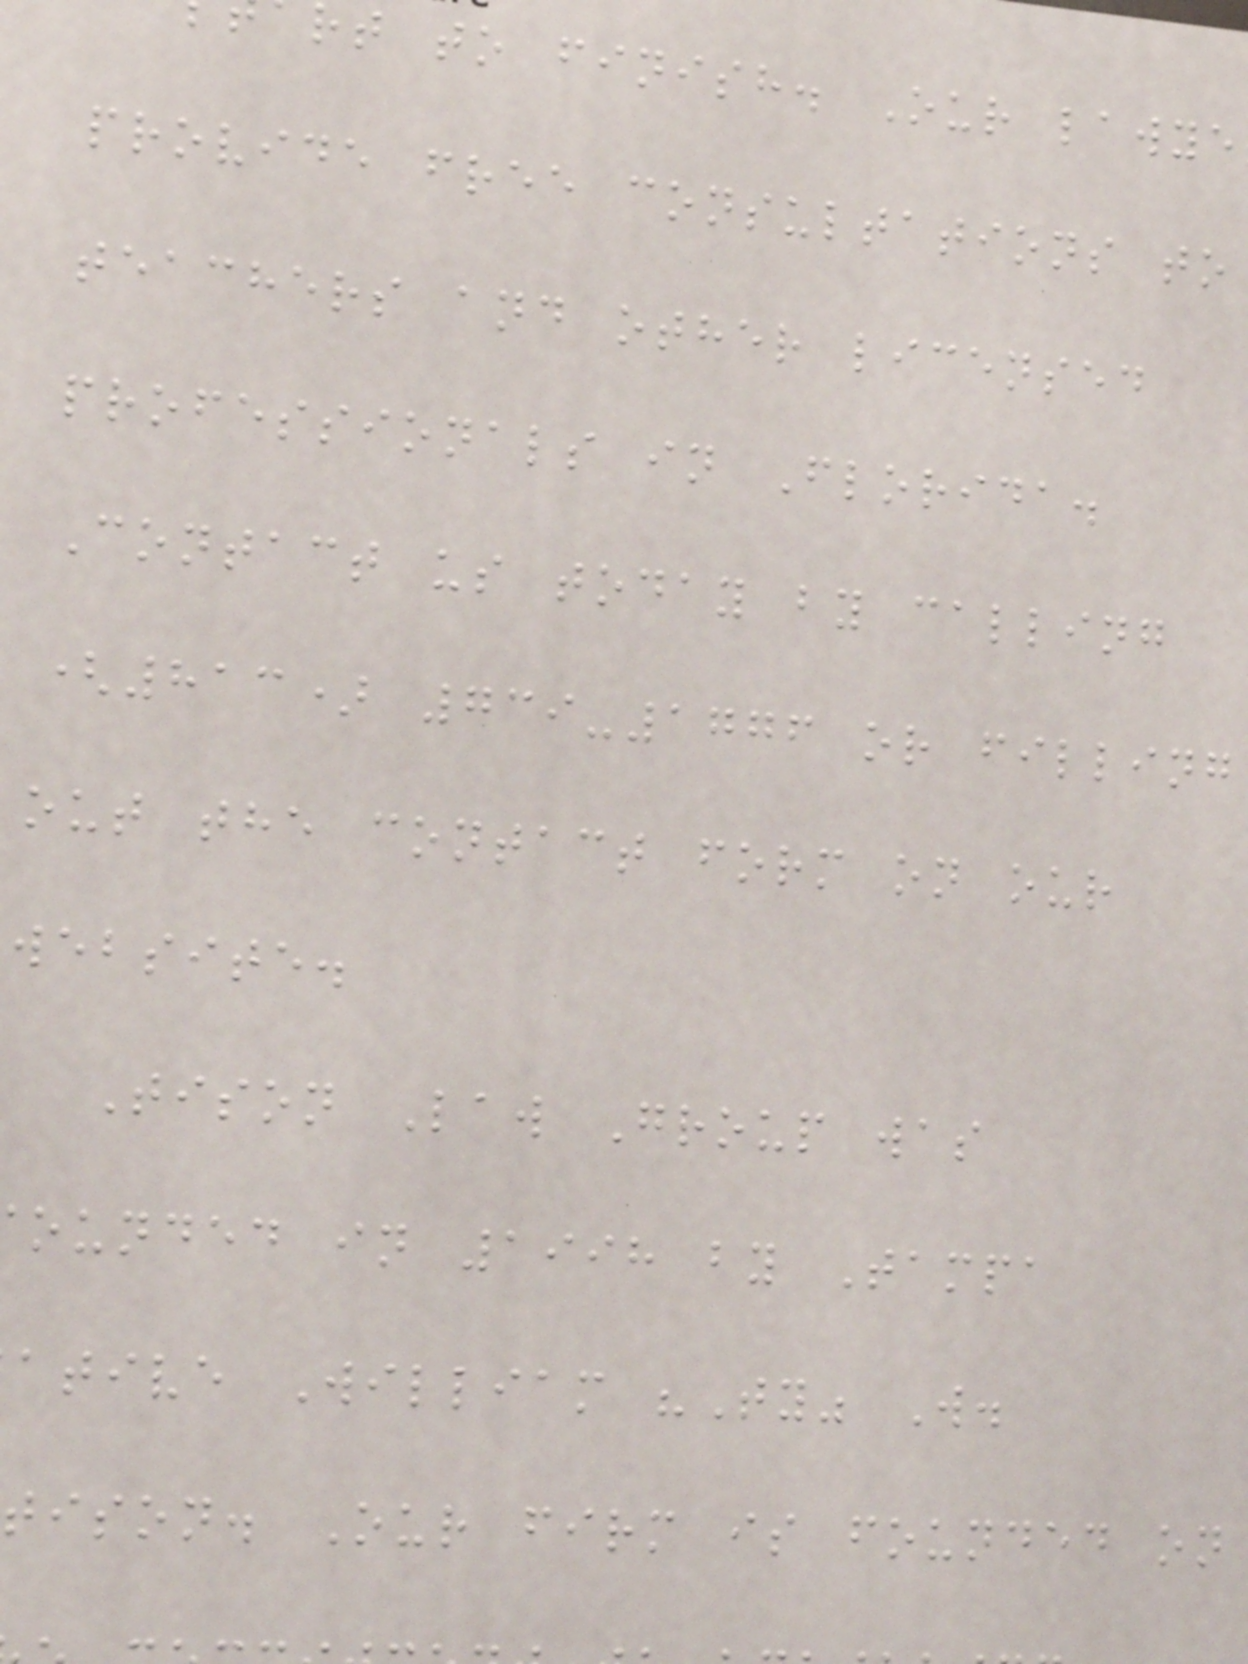rt to finish. Our lawye
provide free consultations to
teachers and other licensed
professionals in Florida.
Contact us today by calling
(813) 739-1776 or filling
out the contact form on our
website.
Tison Law Group was
ounded in 1998 by Tampa
ative William "Ty" W.
tison. Our firm is founded on
